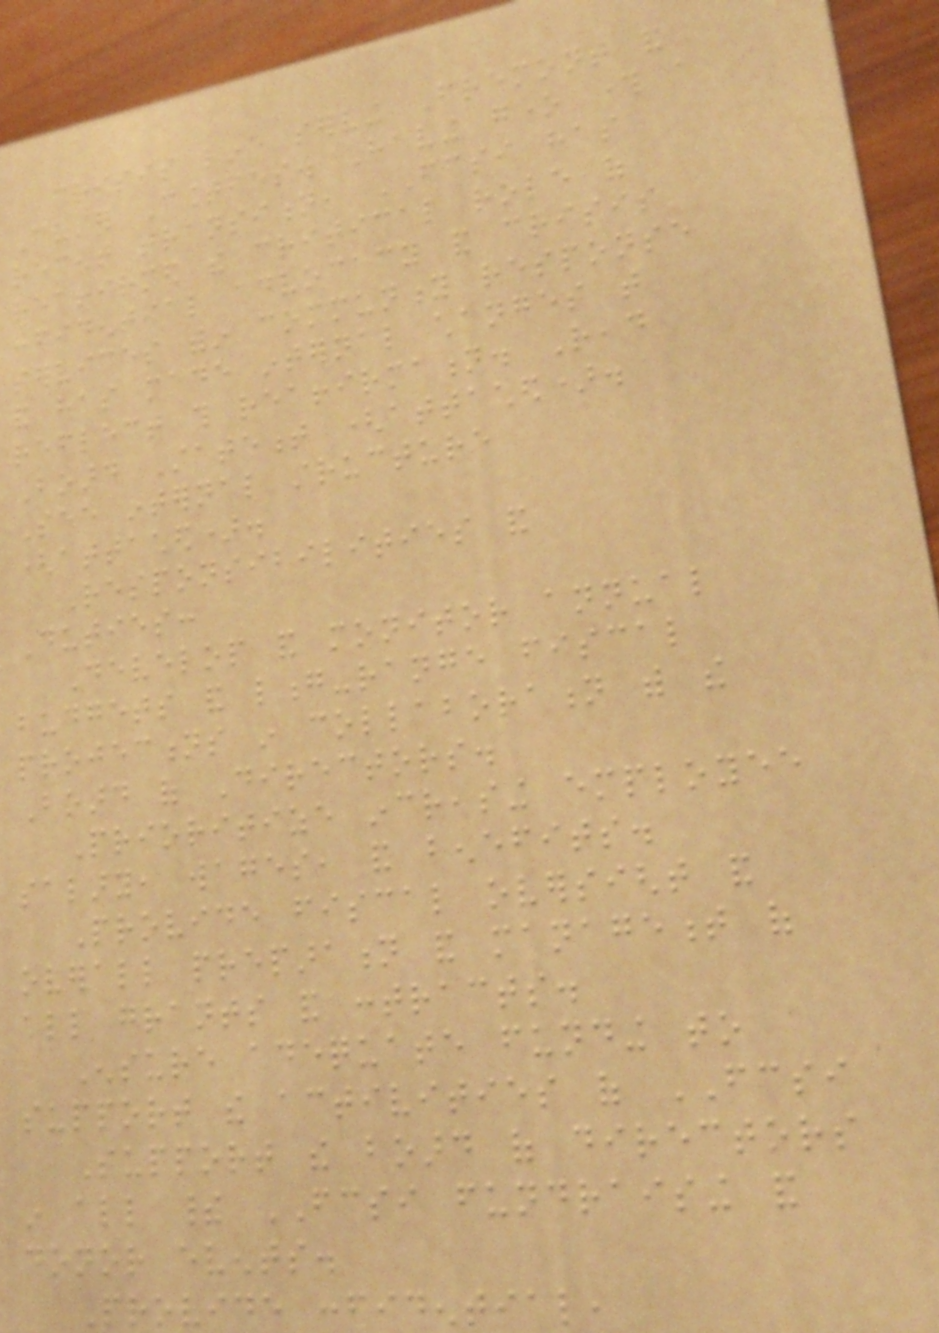crisis line serving Fremont and
Custer Counties. Having gone through a
recent transition, FCSI has
reaffirmed the critical role of
confidential advocacy and crisis
services within community response
and has made internal changes that
reflect this reaffirmation. Read
Board Statement (attached).
See internal structure
(attached).
Responsibilities and
Duties:
Develop and monitor annual
budgets and long-range fiscal
projections in collaboration with the
Board of Directors.
Prioritize increasing employee
salary, wages, and benefits.
Provide fiscal oversight and
overall preparation and management of
all grants and contracts.
Ensure adequate funding to
support the activities of FCSI
Support the board of directors
in all their FCSI fundraising and
donor events.
Provide confidential,
